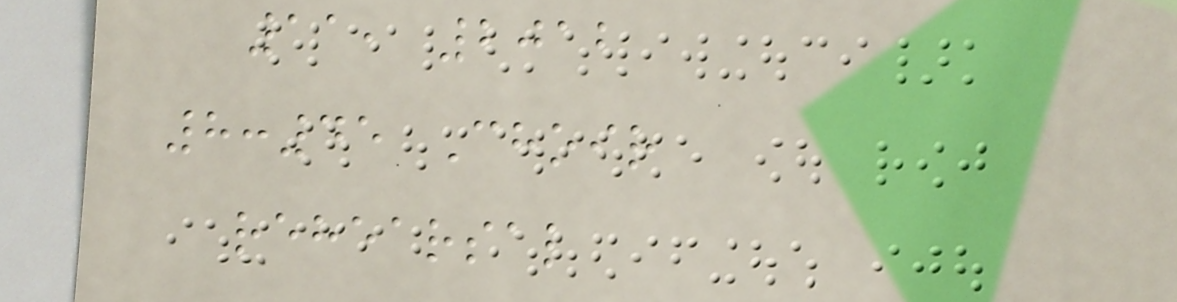11, 2012
8:45 Choir
rehearsal
